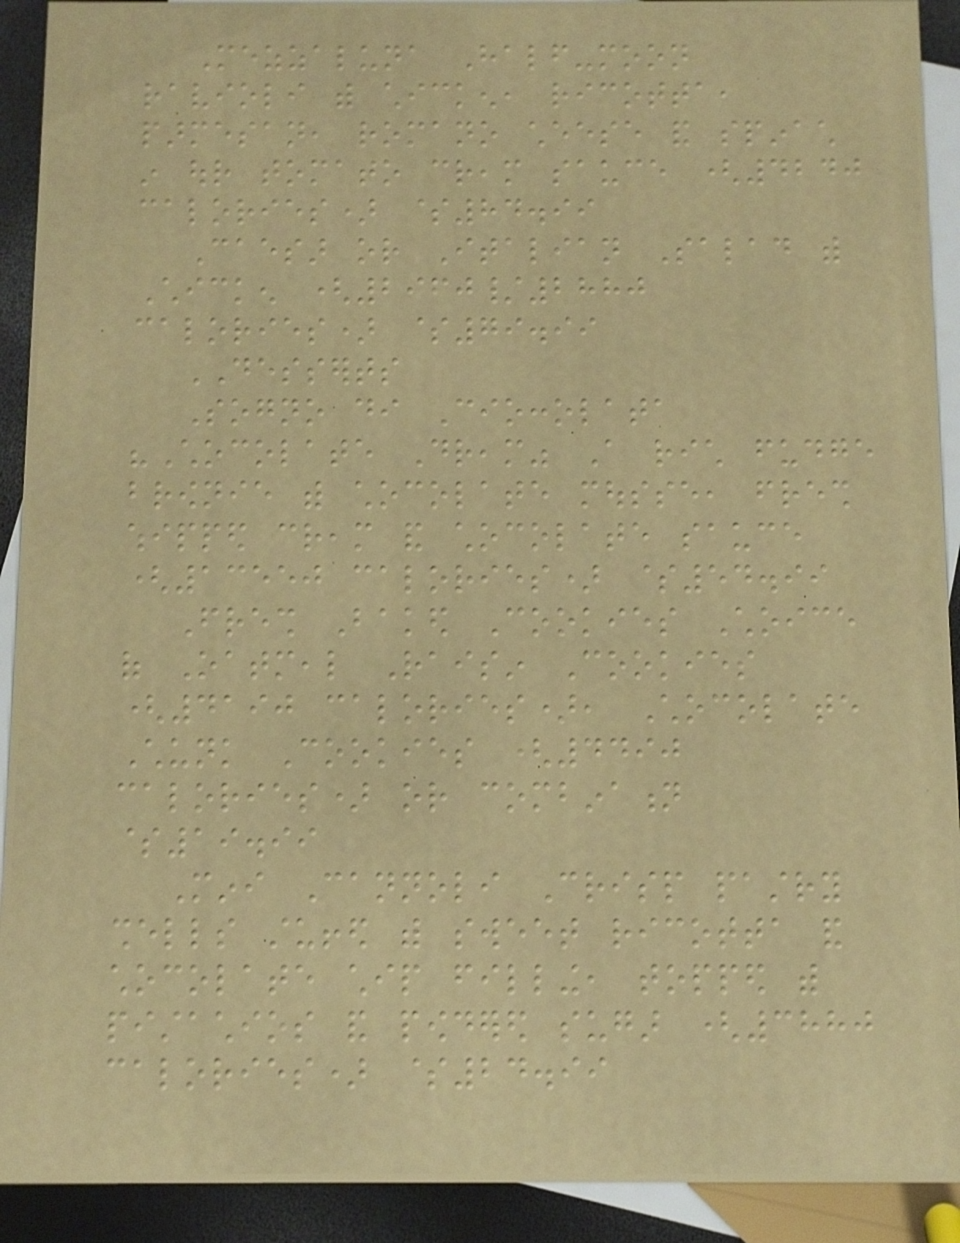Mezzaluna Half-moon
ravioli with chicken, ricotta,
parmesan, romano cheese and spinach
in our tomato cream sauce (4240
calories) $84.99
Caesar or Italian Salad with
Chicken (2960/2880
calories) $79.99
DESSERTS
Sogno di Cioccolata
"Chocolate Dream" A rich fudge
brownie with chocolate mousse, fresh
whipped cream and chocolate sauce
(13550 calories) $54.99
Fresh Baked Cookies Choice
of Oatmeal Raisin Cookies
(4190 calories), Chocolate
Chunk Cookies (4490
calories) or combination
$19.99
Mini Cannoli Crisp pastry
shells stuffed with sweet ricotta and
chocolate chip filling, topped with
pistachios and powdered sugar (3880
calories) $24.99
